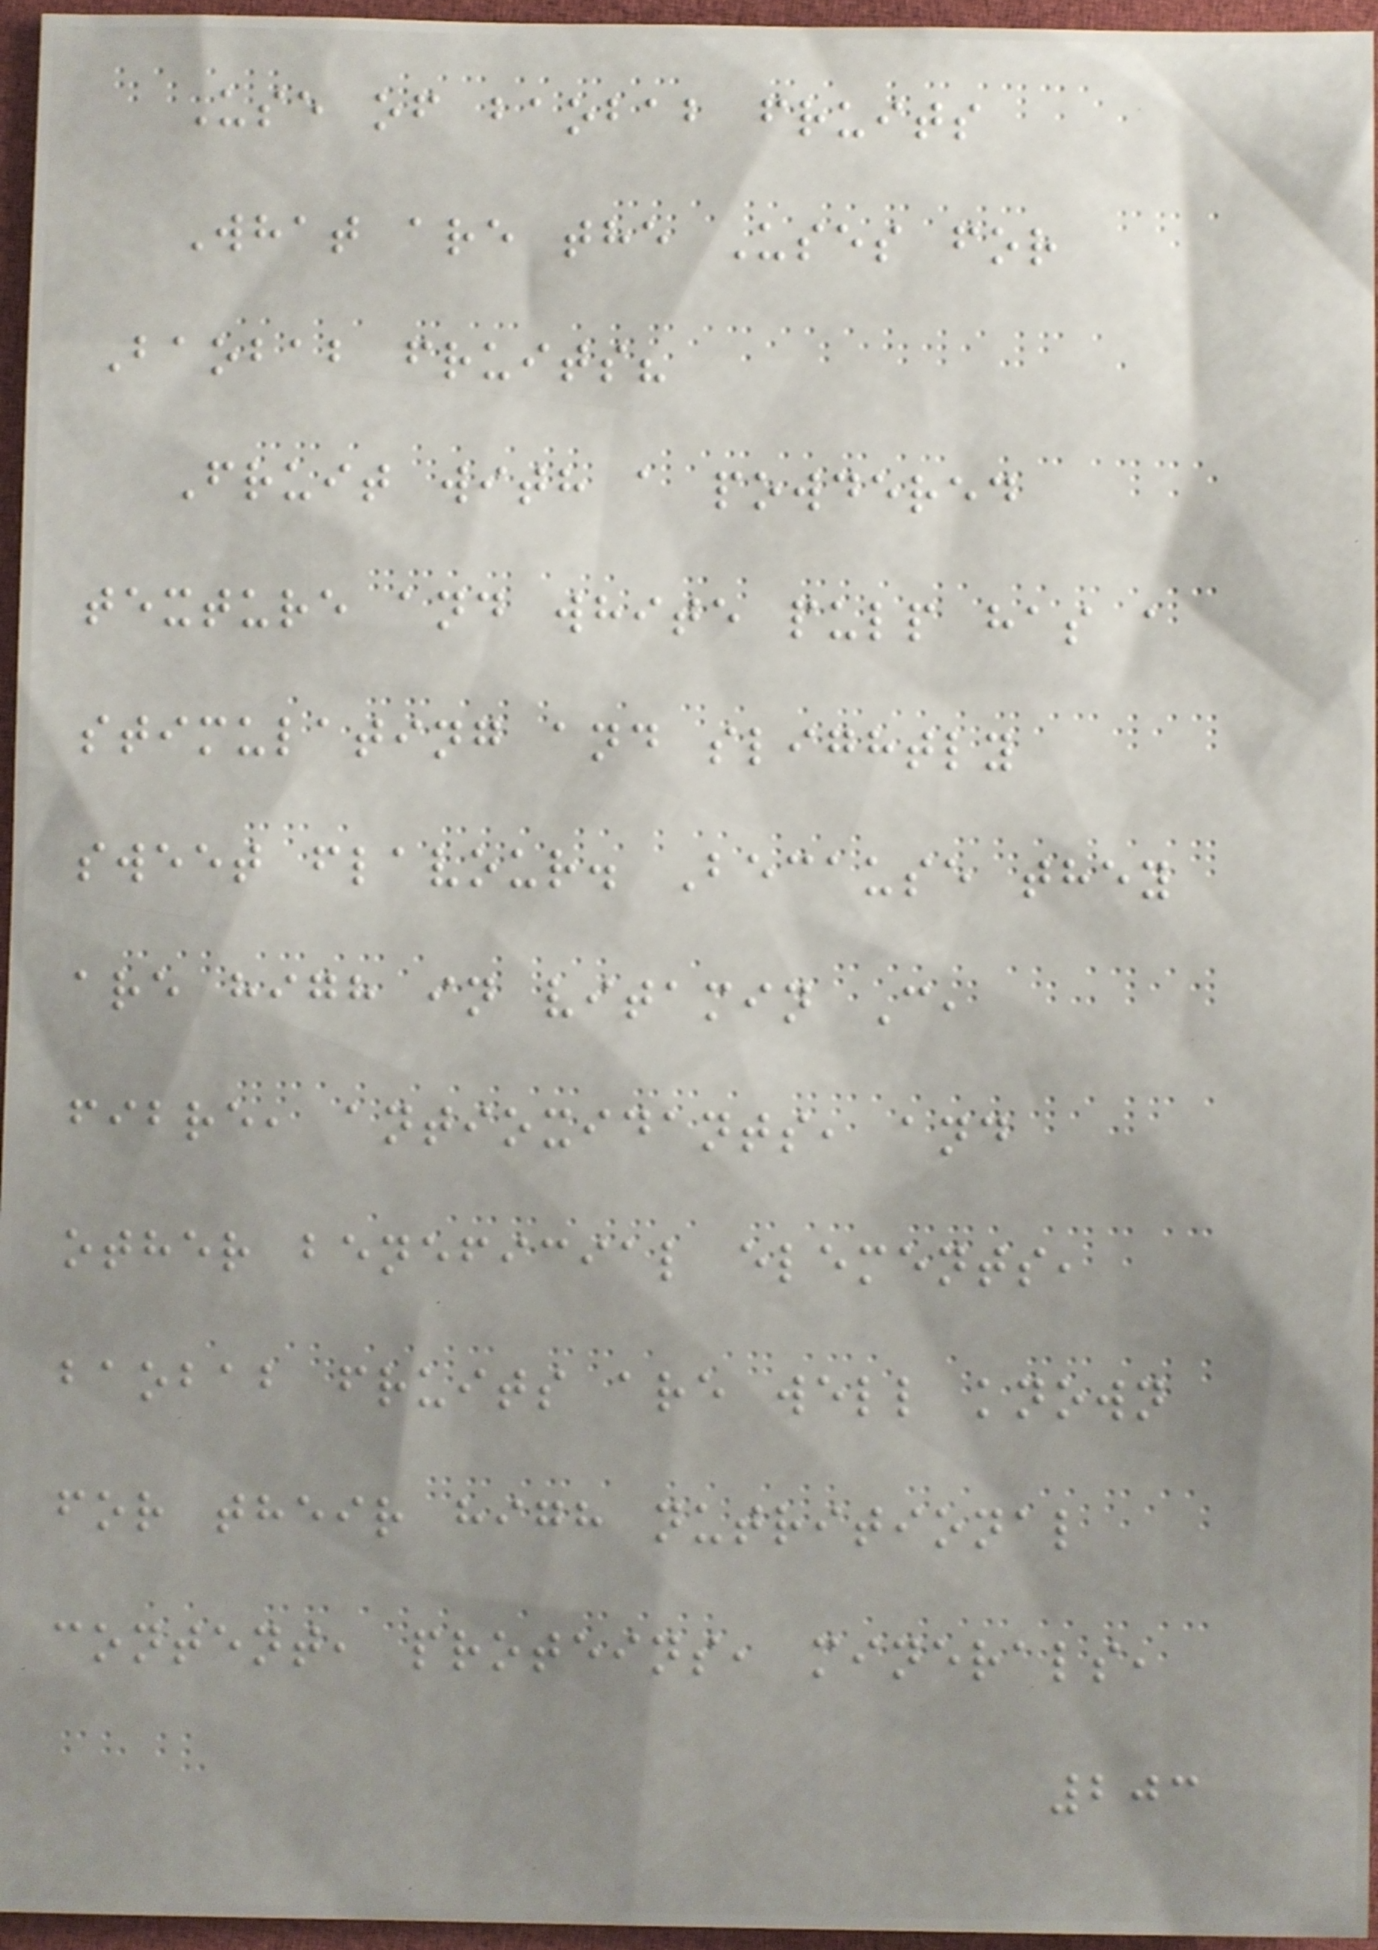Use of baobab fruits
What are the Uses for
Baobab fruits?
Fruit with a powdered
texture and white pulp has a
stimulating and slightly
sweet flavour. Because they
are high in vitamin C,
fibre, antioxidants, and
other beneficial elements,
baobab fruits are well known
for their high nutritional
content, proteins, minerals,
203
